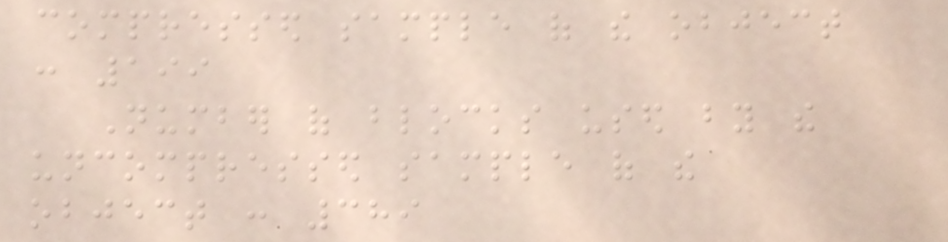compressed sample of the object
: 199
Number of blocks used by the
uncompressed sample of the
object : 389
